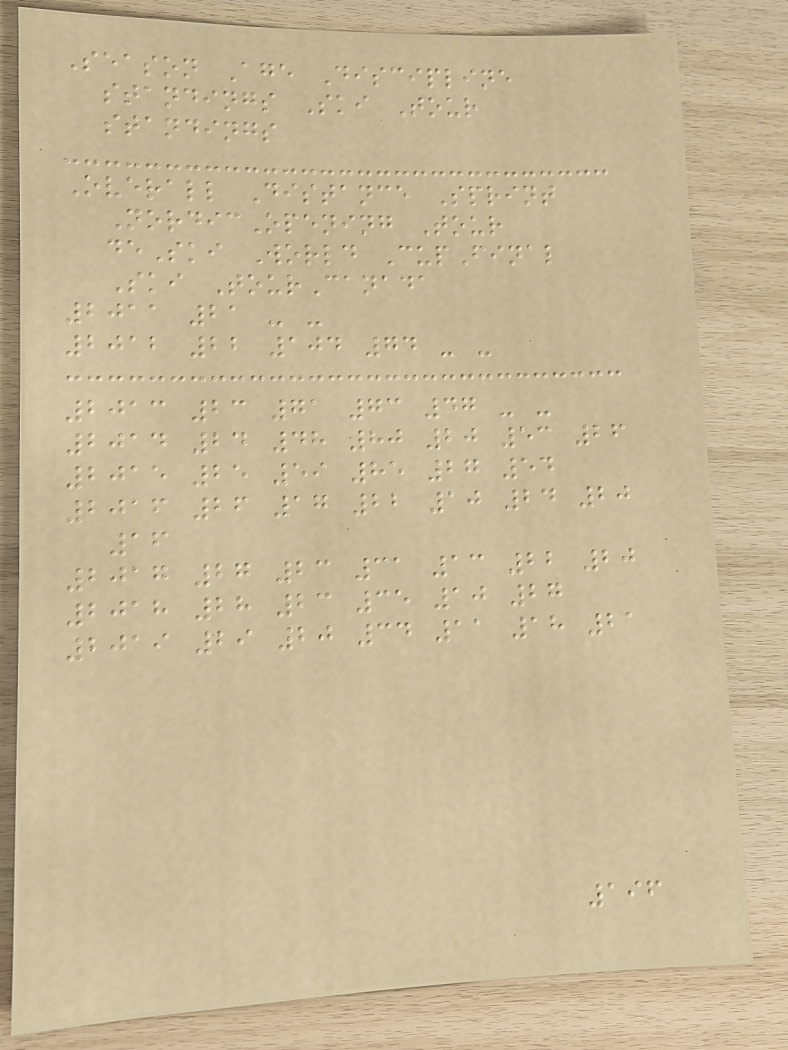Season Age Discipline
standings Ski Tour
standings
Overall Distance Sprint
NordicOpening Tour
deSki World CupFinal
Ski TourCanada
2011 21 - -
2012 22 104 74 - -
2013 23 71 73 47 - -
2014 24 48 80 20 53 26
2015 25 59 85 27 54
2016 26 17 22 10 24 20
16
2017 27 23 31 13 22 20
2018 28 23 35 10 27
2019 29 20 34 11 18 21
196
